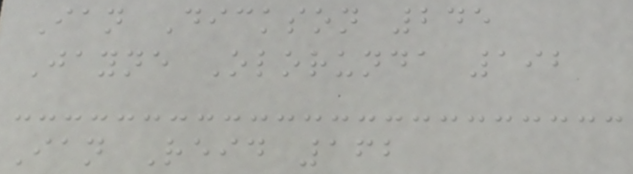Ian Dickson 245
Jayne Olorunda 192
Ian Reid 162
